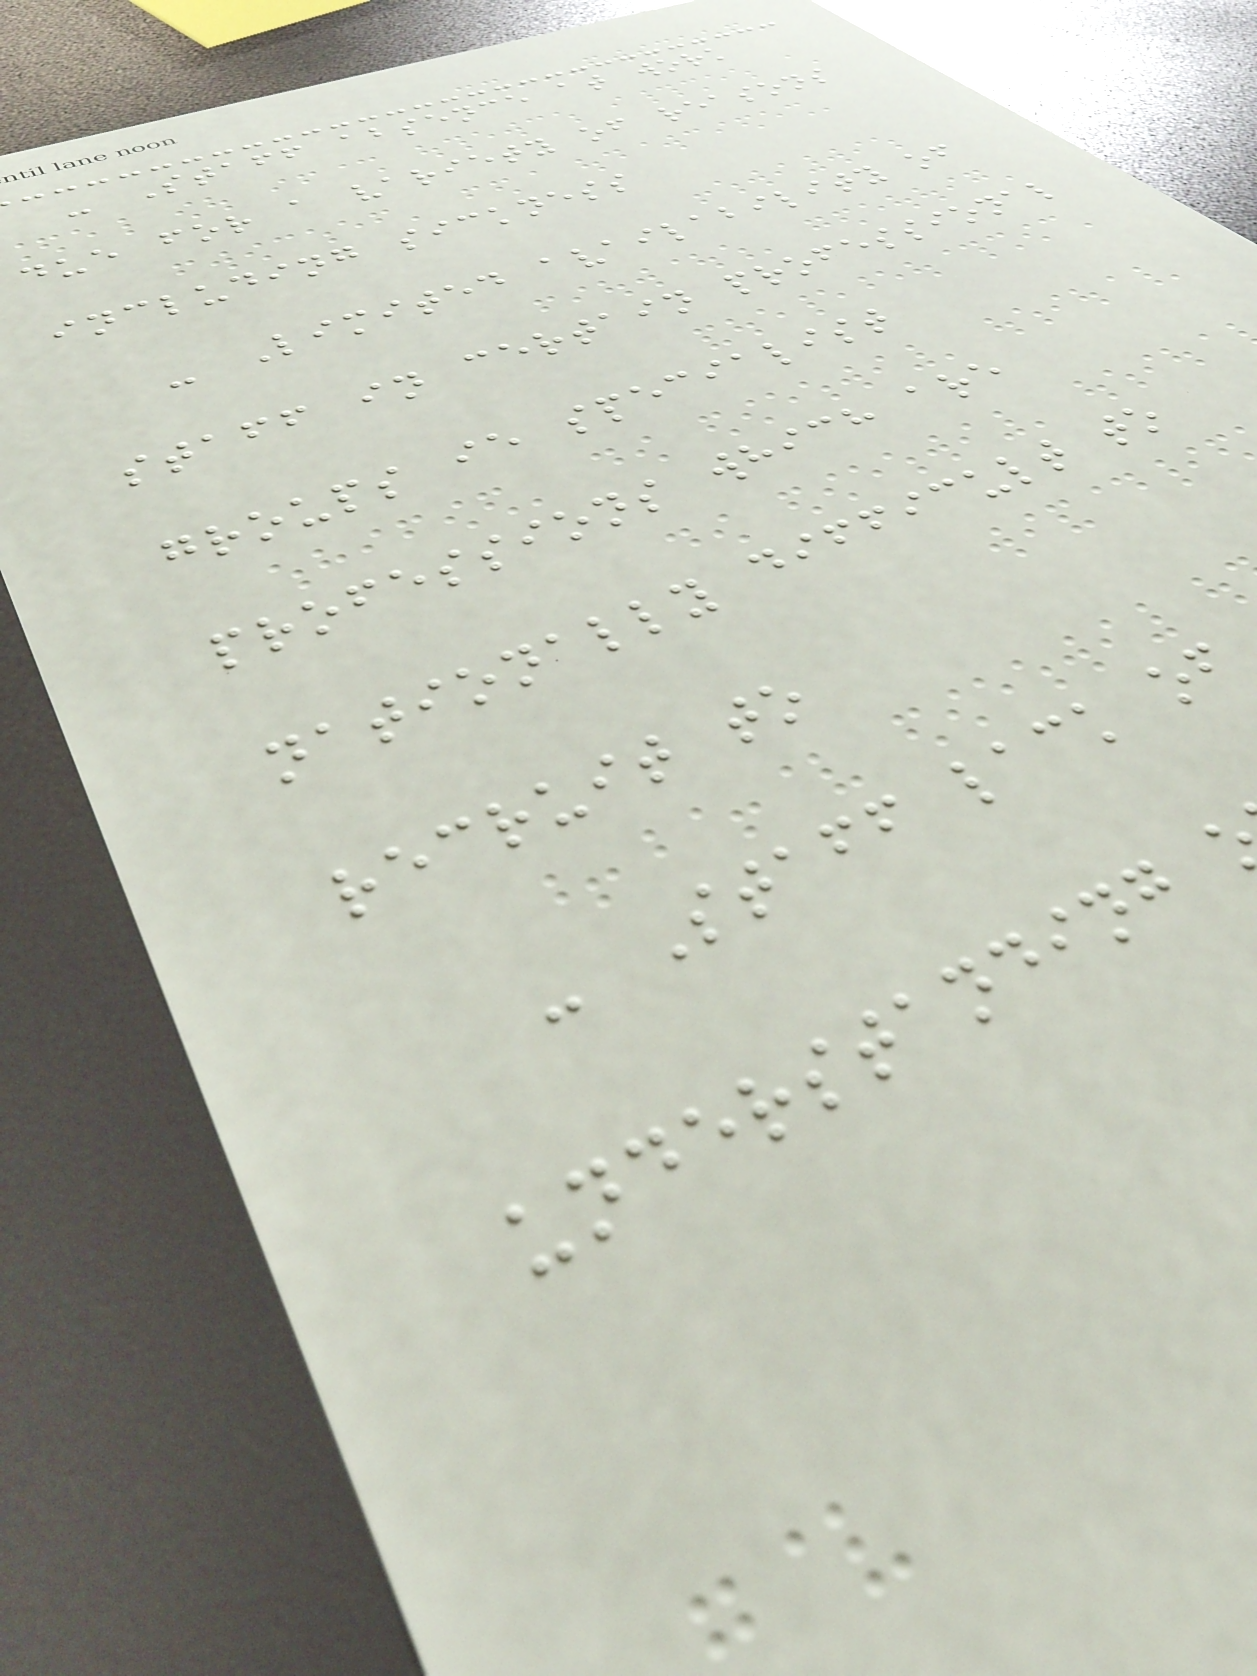- Staff absence at work
due for a variety of reasons
including sickness
- Limited availability of
staff in certain professional
groups ie specialist
professions which are
nationally difficult to
recruit to
- Staff lack of
understanding
